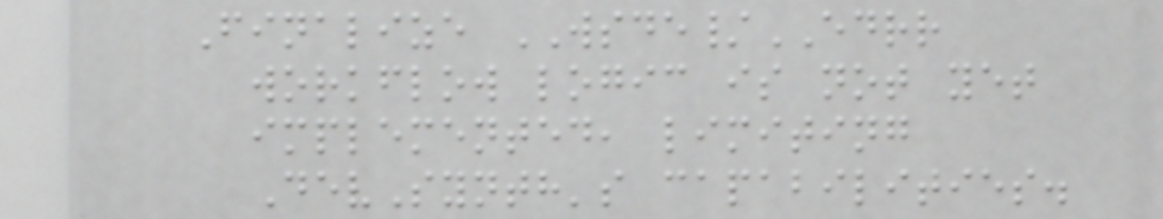Finalize WSDE/EDRR
workflow logic is not yet
implemented, limiting
DevSynth's capabilities.
